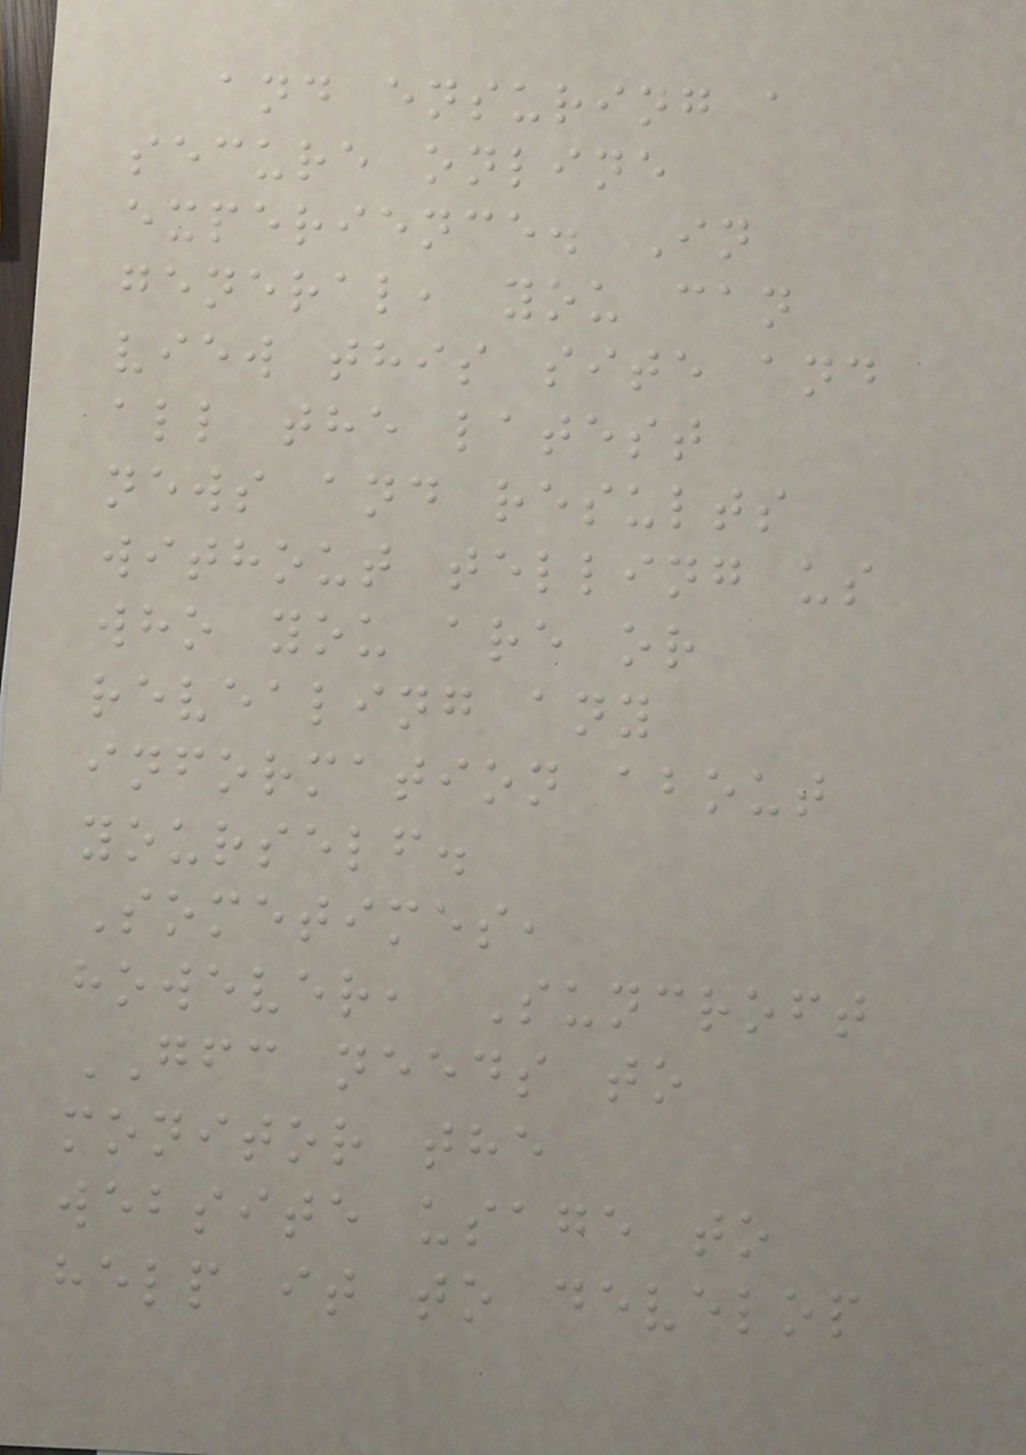and ensuring a
secure online
experience. In
general, you can
view this site and
all the latest
news and results
without telling us
who you are or
revealing any
information about
yourself.
Sometimes,
however, Suncroft
GFC needs to
monitor the
website usage to
help it to develop
